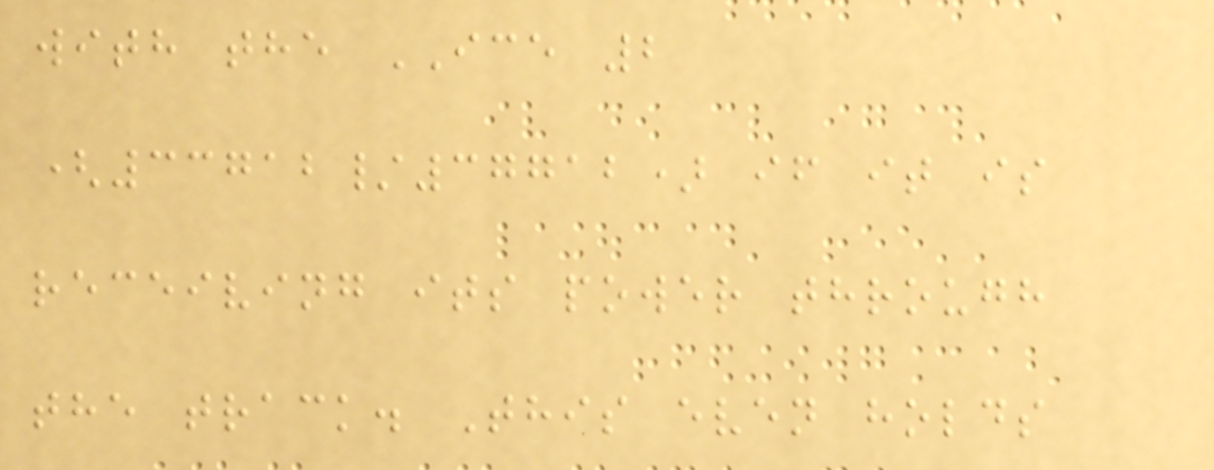with the ICE 2
(33712/37712) if it is
receiving its power through
the track. This even holds
